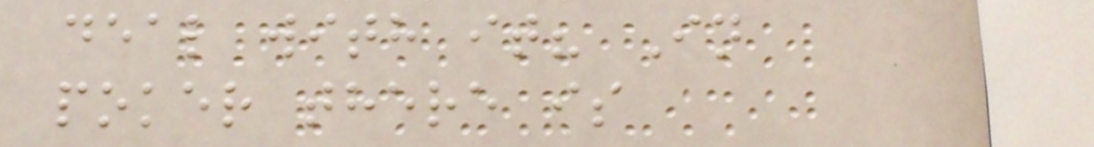deal with it? In
poker there is
